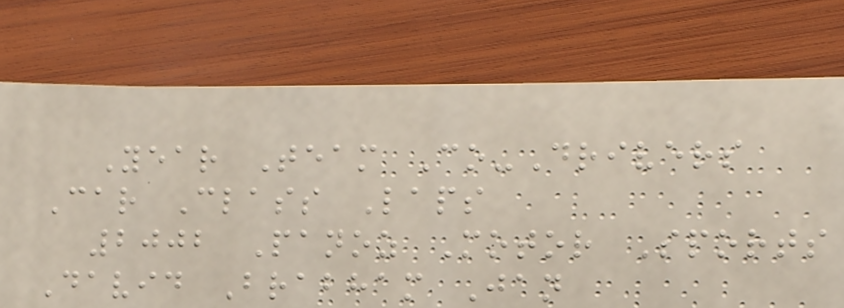Year Team Co-Drivers
Car Class Laps
2002 Panoz Motor Sports
David Brabham Jan
